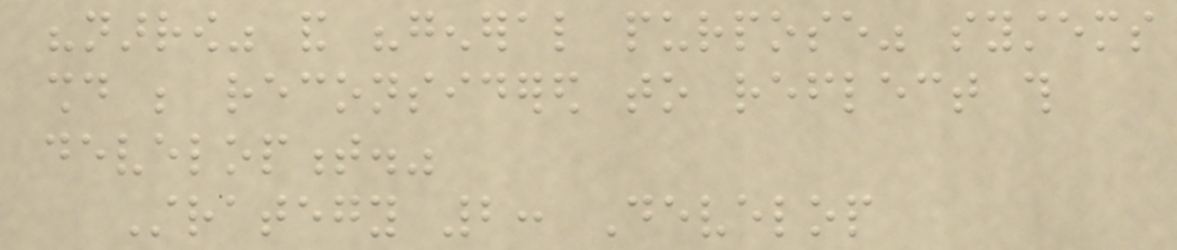"narrow" and "general purpose" systems
should be reconsidered to reflect this
development."
Strategy 2: Develop
